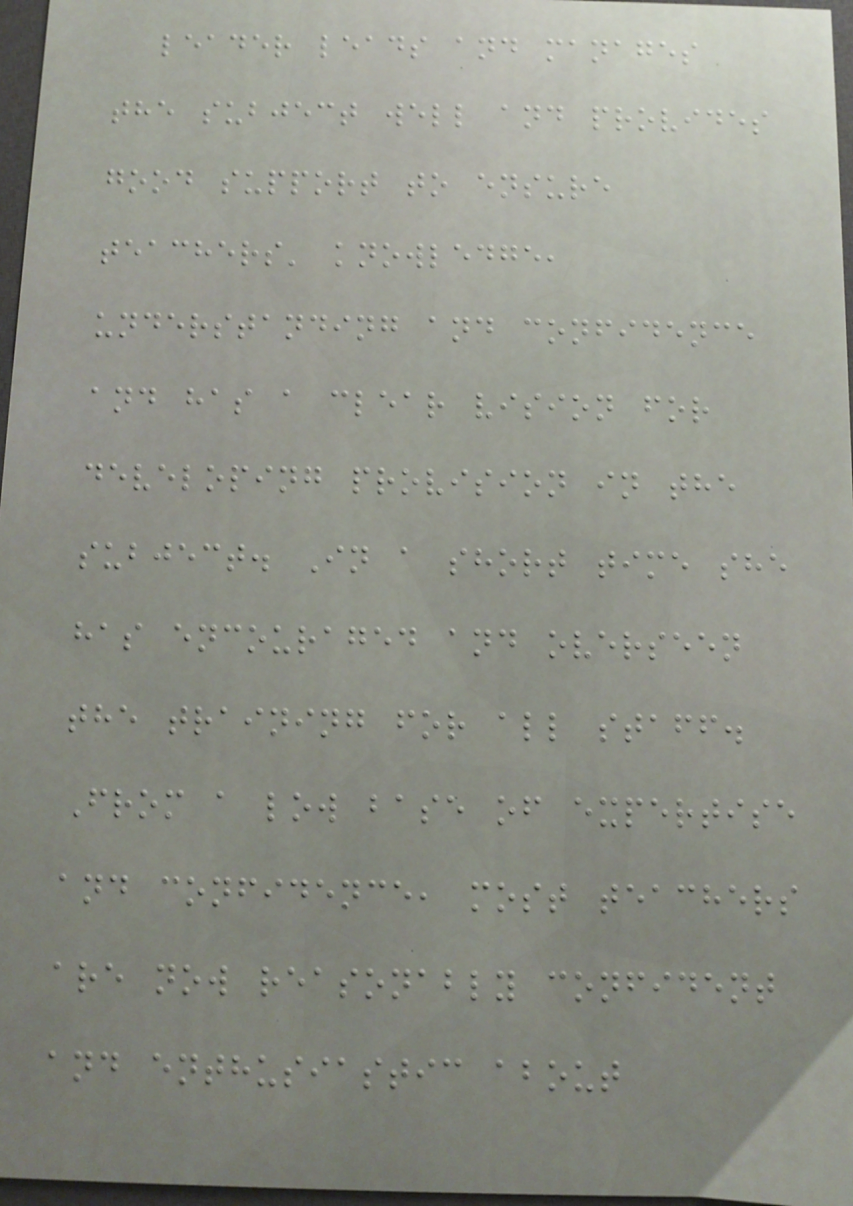leader leads and manages
the subject well and provides
good support to ensure
teachers' knowledge,
understanding and confidence
and has a clear vision for
developing provision in the
subject. In a short time she
has encouraged and overseen
the training for all staff.
From a low base of expertise
and confidence, most teachers
are now reasonably confident
and enthusiastic about
